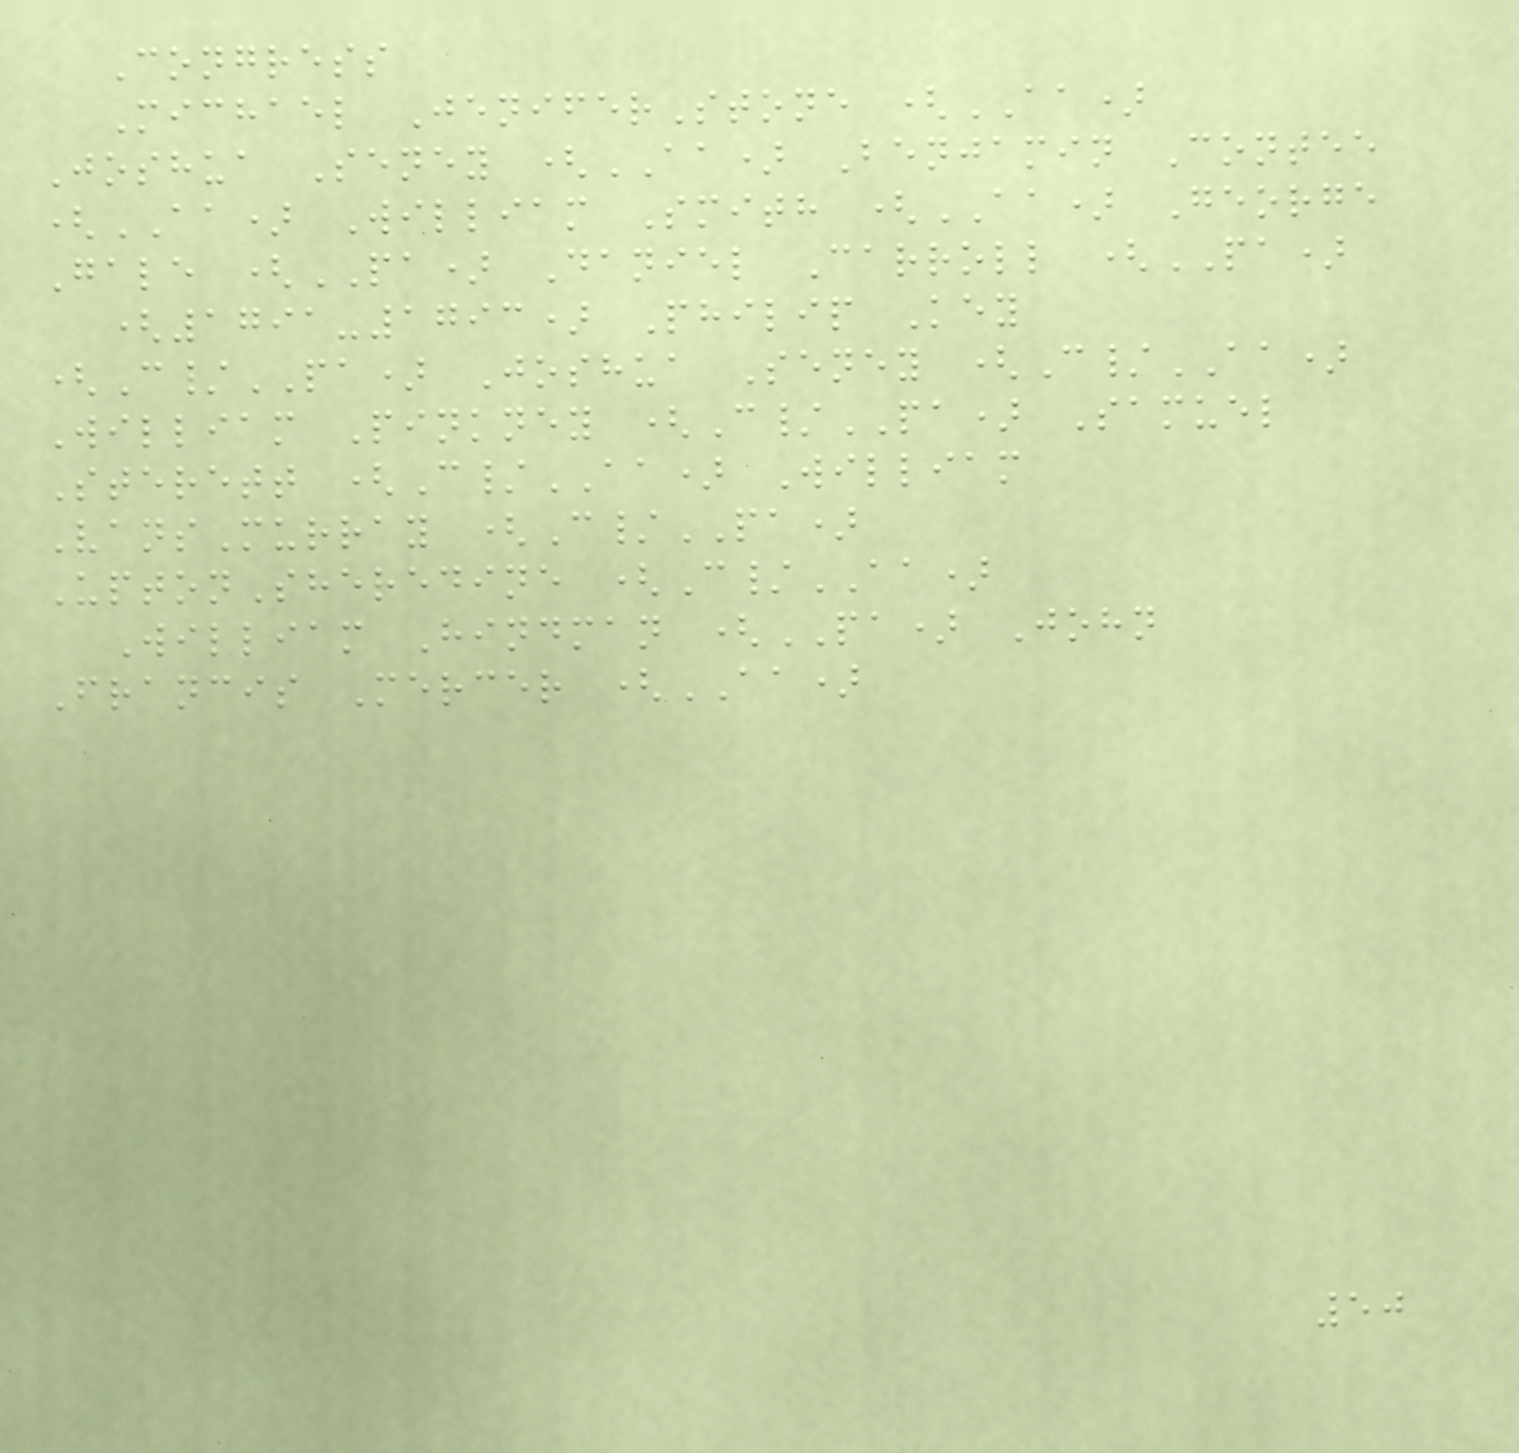Congress
Michael JeniferStone (AA)
Joshua Seney (AA) Benjamin Contee
(AA) William Smith (AA) George
Gale (PA) Daniel Carroll (PA)
(1791-1793) Philip Key
(C/PA) Joshua Seney (C/AA)
William Pinkney (C/PA) Samuel
Sterett (C/AA) William
VansMurray (C/PA)
UptonSheredine (C/AA)
William Hindman (PA) John
Francis Mercer (AA)
50
